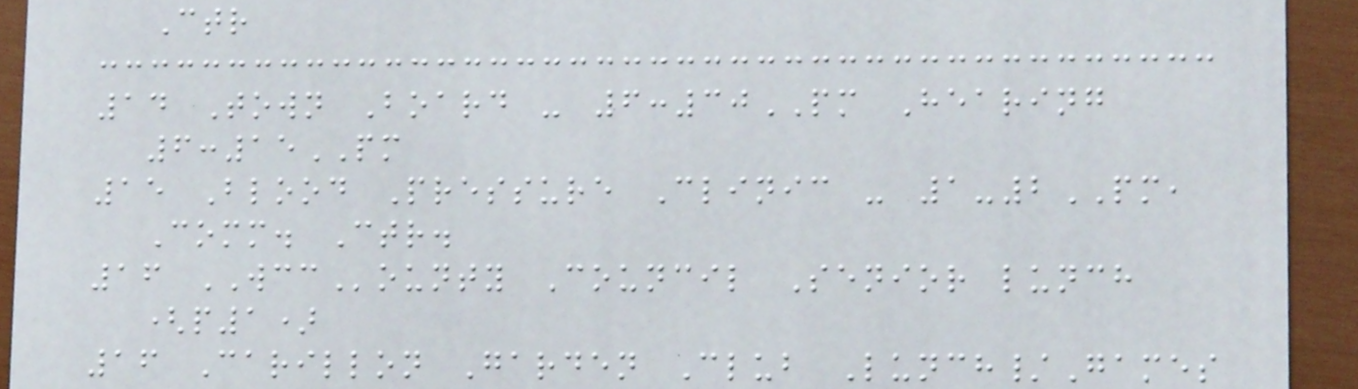Ctr
14 Town Board - 6:30PM Hearing
6:15PM
15 Blood Pressure Clinic - 1-2PM,
Comm. Ctr.
16 WCCounty Council Senior lunch
(p1)
16 Carillon Garden Club Lunch/Games
